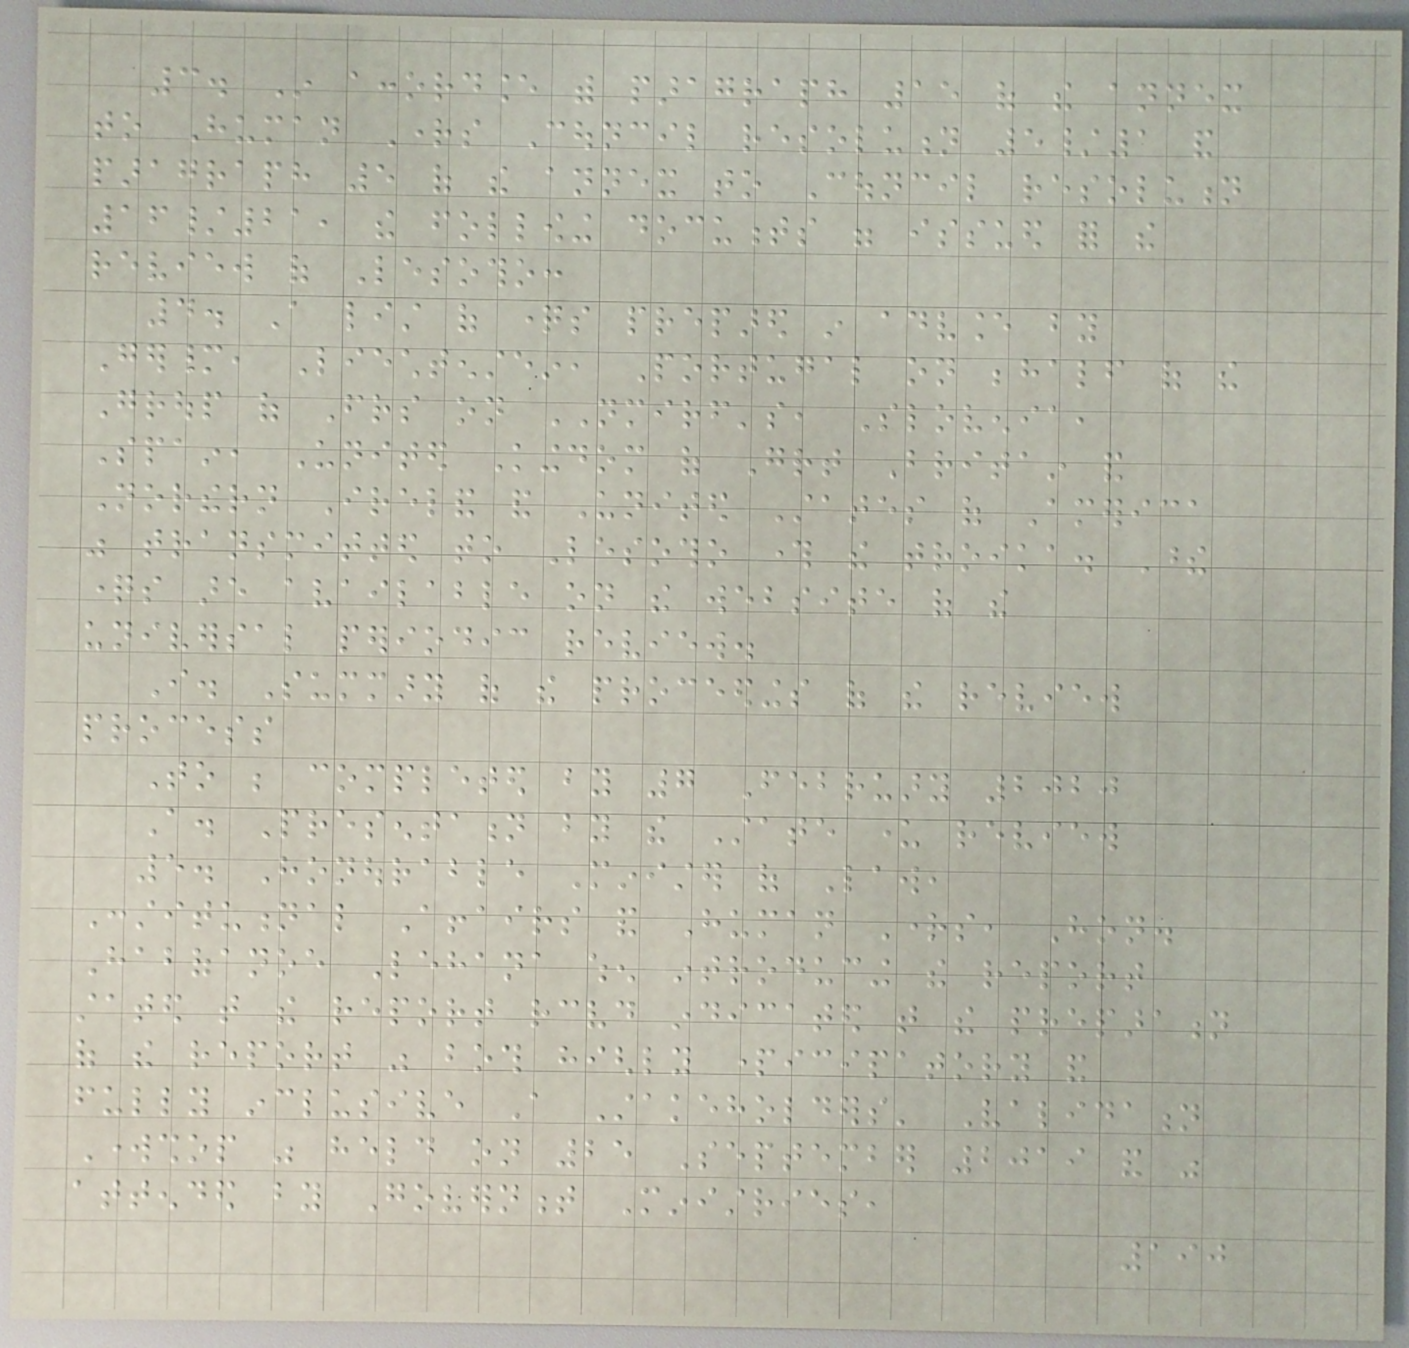3. In accordance with paragraph 15 of the annex
to Human Rights Council resolution 5/1 and
paragraph 5 of the annex to Council resolution
16/21, the following documents were issued for the
review of Lesotho:
4. A list of questions prepared in advance by
Germany, Liechtenstein, Portugal on behalf of the
Group of Friends on NMIRF's, Slovenia,
Spain, United Kingdom of Great Britain and
Northern Ireland and United States of America
was transmitted to Lesotho through the troika. These
questions are available on the website of the
universal periodic review.
I. Summary of the proceedings of the review
process
To be completed by 7 February 2020
A. Presentation by the State under review
5. Honourable Minister of Law,
Constitutional Affairs and Human Rights, Hon.
Habofanoe Lehana when introducing the report
stated that the report received indicated that the preparation
of the report was both highly participatory and
fully inclusive A Stakeholders' Validation
Workshop was held on 25 September 2019 and was
attended by Government Ministries,
190
